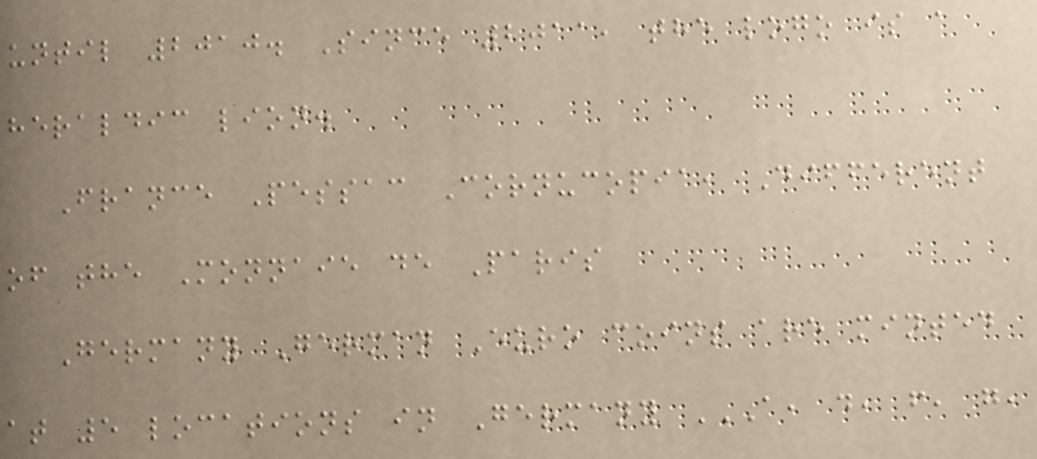until 2010. Since 2011, the logo is a
heraldic lion.
France Pessac Cornucopia, Different
of the Monnaie de Paris
Germany German Euro coins are minted
at 5 locations in Germany A, D, F, G,
